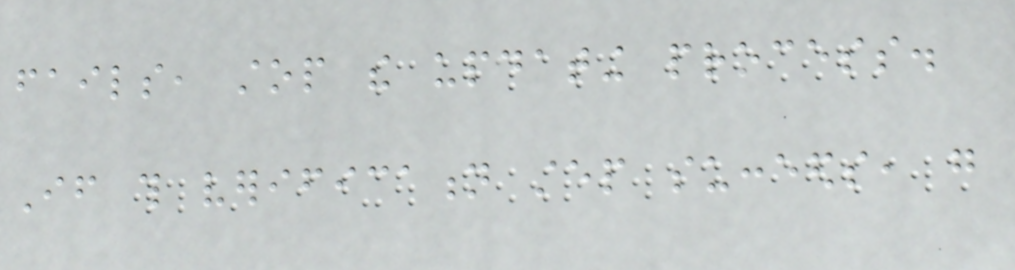fails, stop the updating process.
If this verification step succeeds, go
